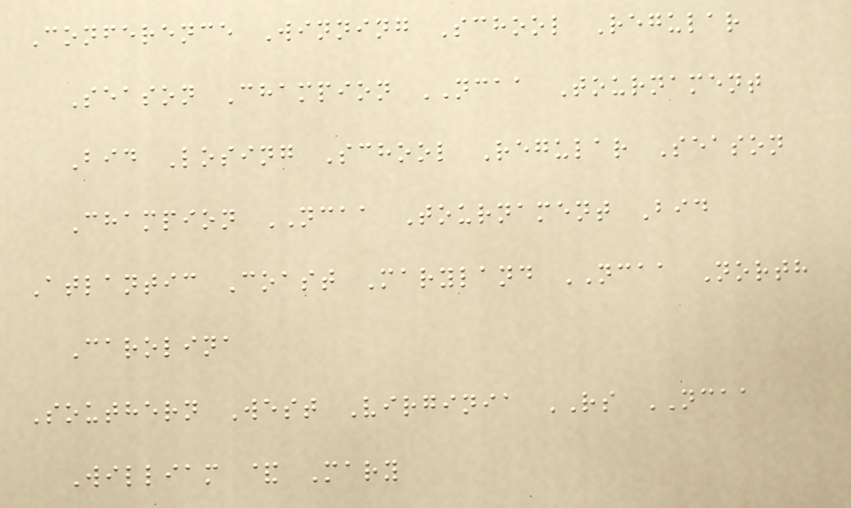Conference Winning School Regular
Season Champion NCAA Tournament
Bid Losing School Regular Season
Champion NCAA Tournament Bid
Atlantic Coast Maryland NCAA North
Carolina
Southern West Virginia RS NCAA
William & Mary
